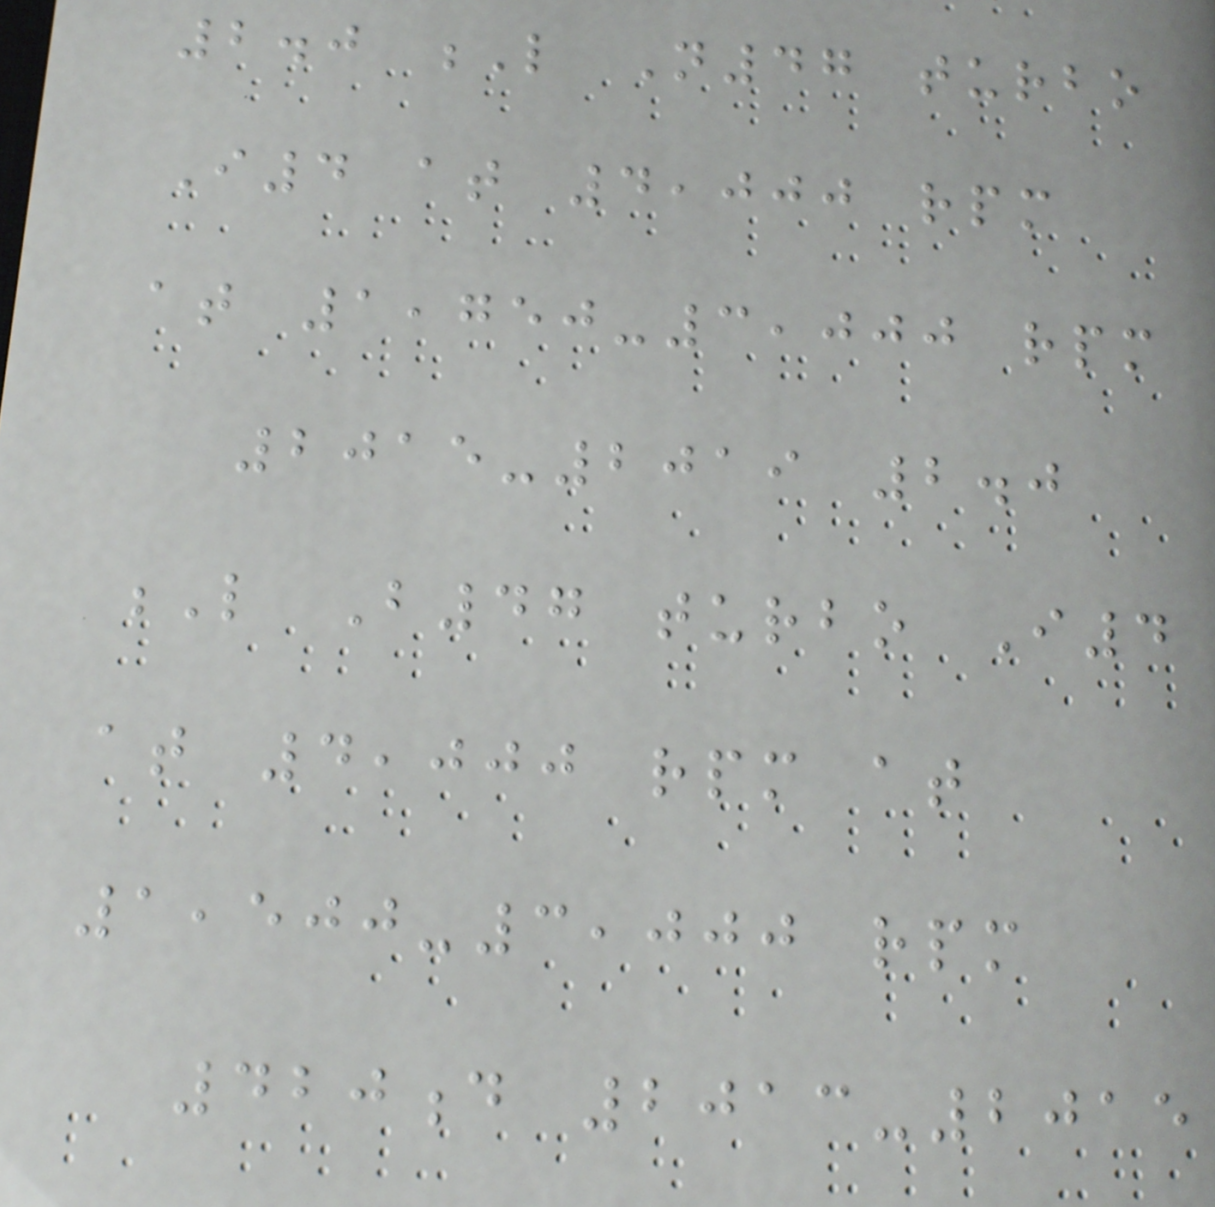2.0 L N47 turbo
I4 at 4,000 rpm
at 1,750-3,000 rpm
2015-2019 2.0
L B47 turbo I4
at 4,000 rpm at
1,500-3,000 rpm
420d 2013-2015
